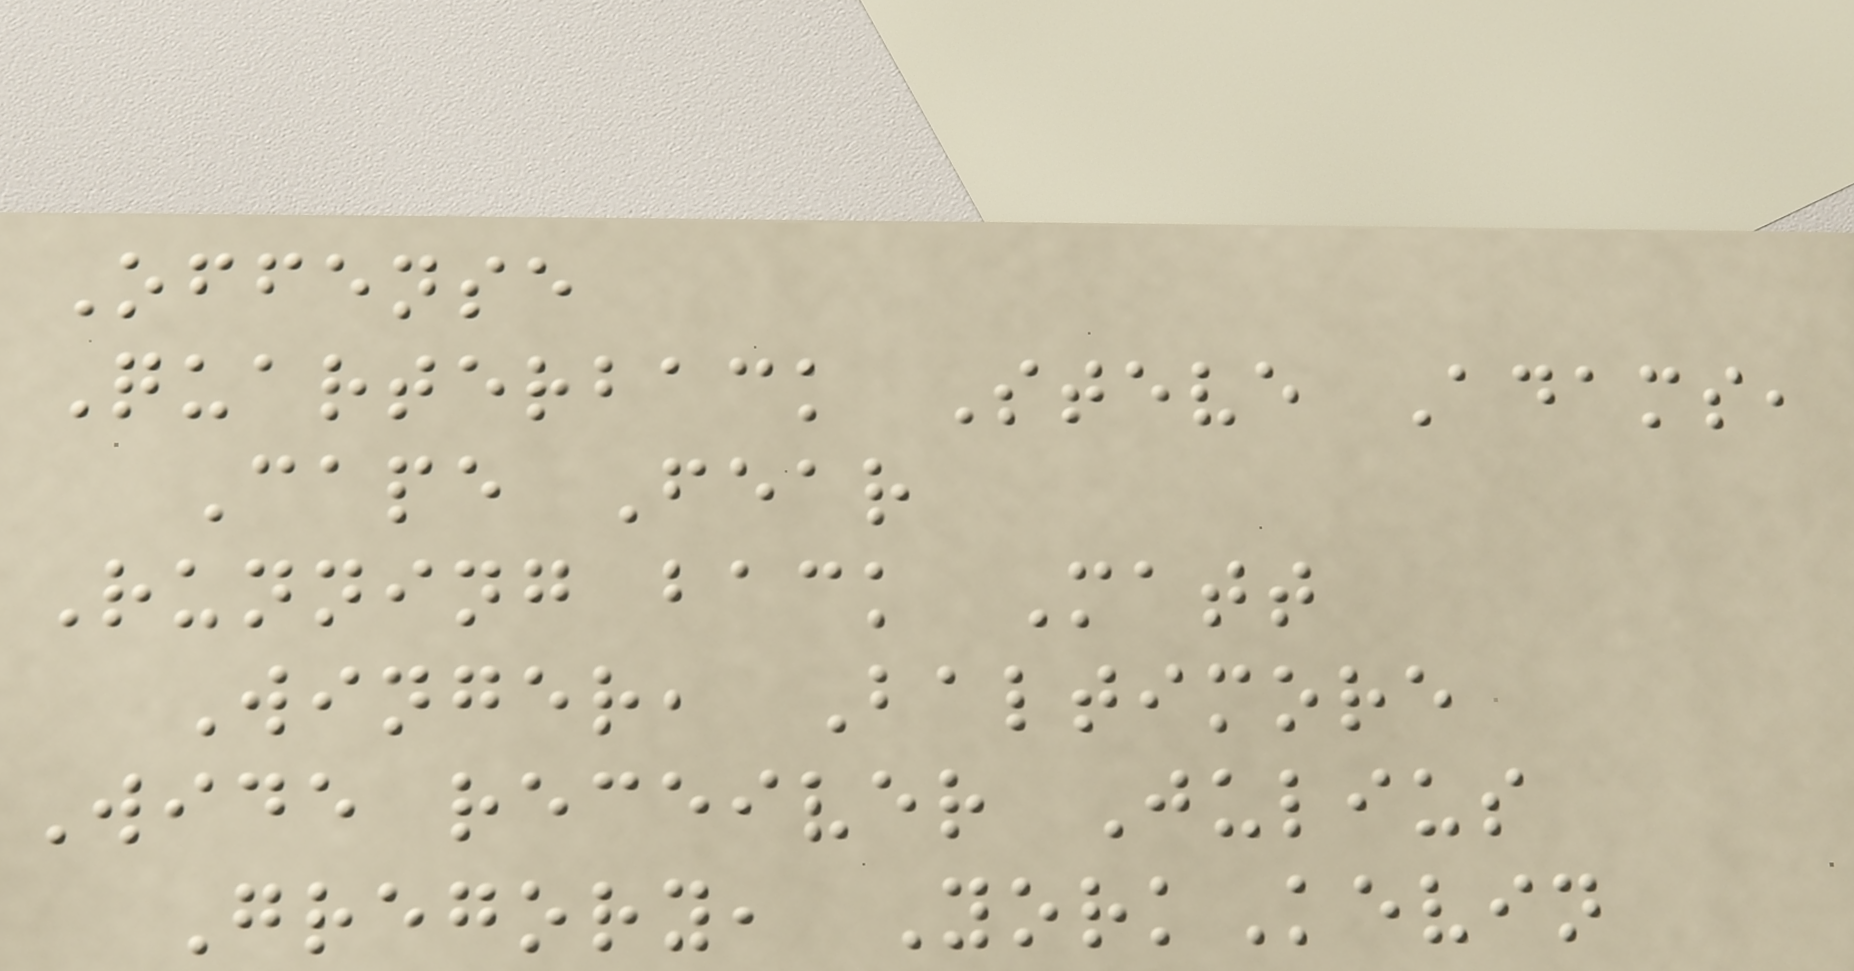Offense
Quarterback Steve Adams,
Cape Fear
Running back Matt
Winger, Baltimore
Wide receiver Julius
Gregory, YorkKevin
